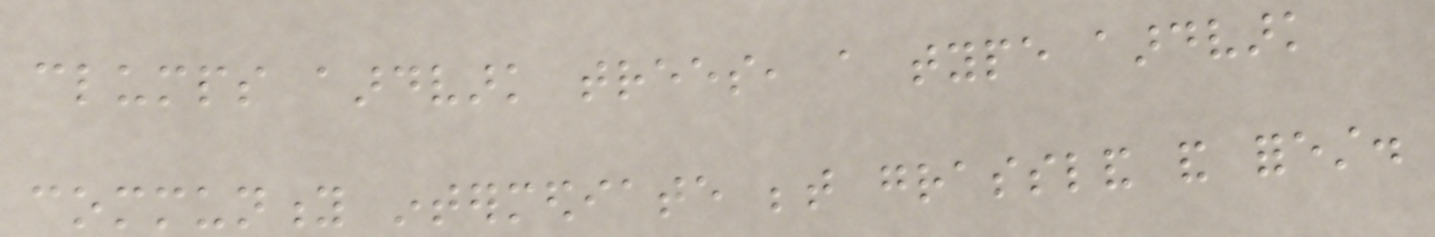clumps aardvark trees, a type aardvark
community intermediate between grassland and forest.
